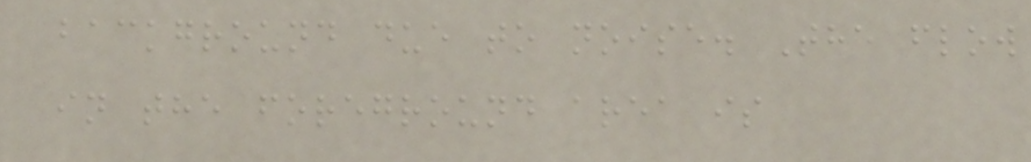background due to noise. The flow
in the foreground area is
